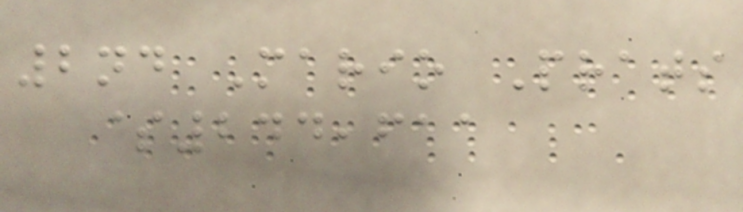2nd Mario Prats
$244,611
